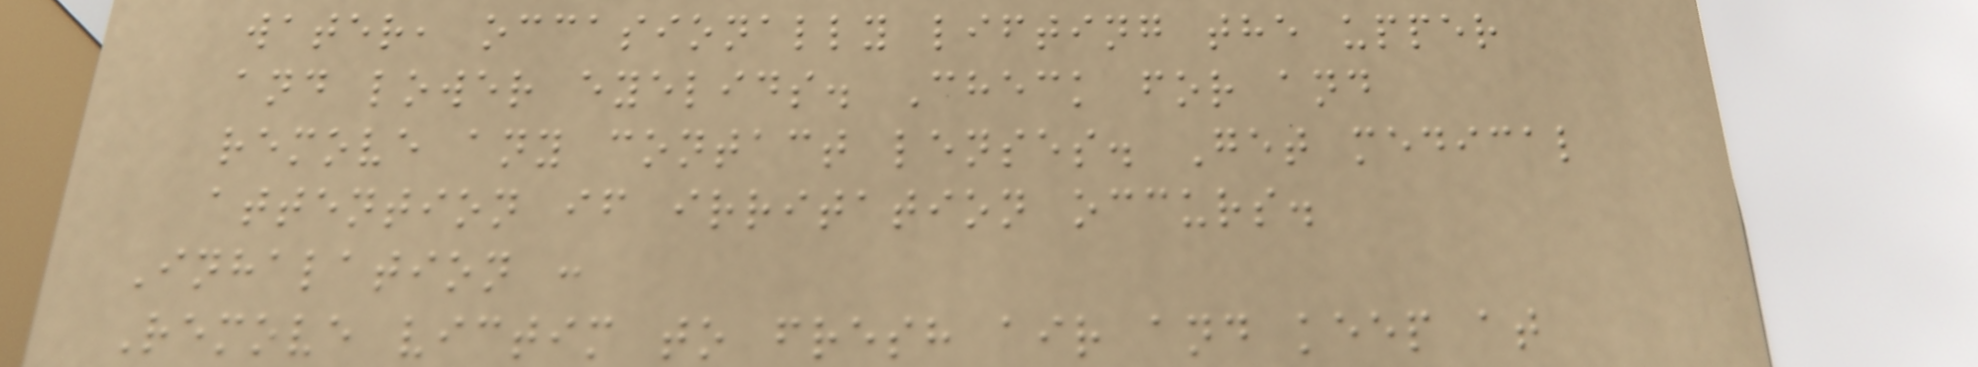water, occasionally lifting the upper
and lower eyelids. Check for and
remove any contact lenses. Get medical
attention if irritation occurs.
Inhalation :
Remove victim to fresh air and keep at
